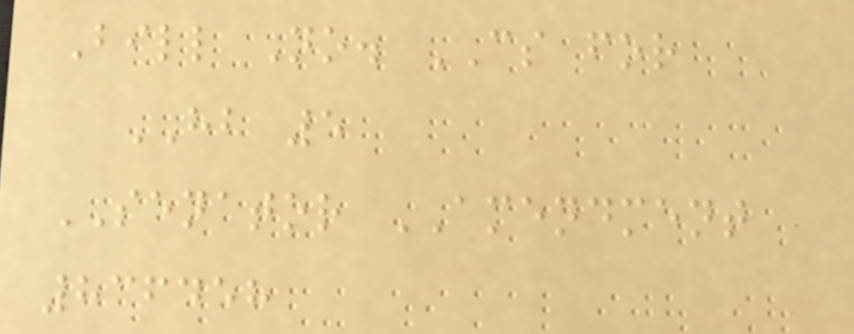Bill No. CS for
HB 5
SENATOR AMENDMENT
836458
